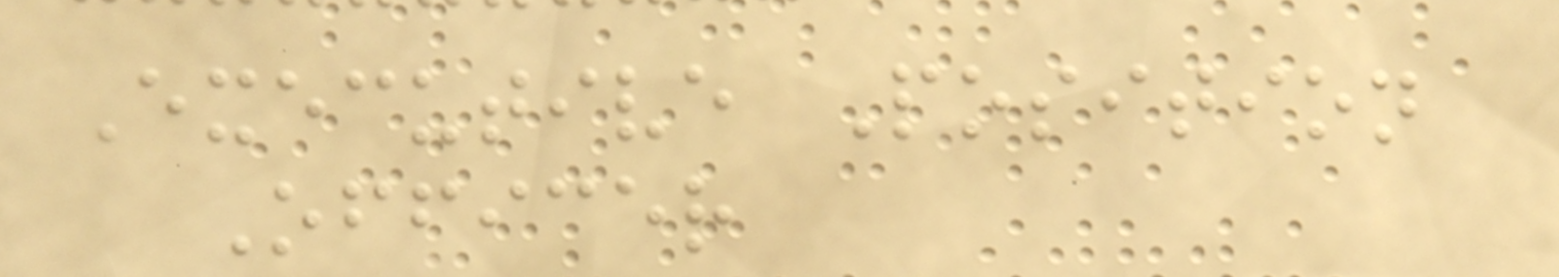Executive Position
Officer
